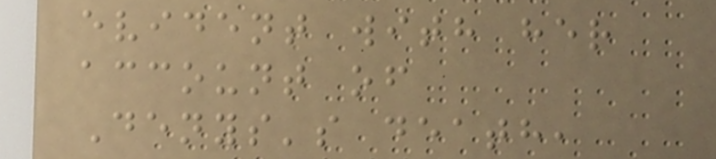evident with her
account of
Denys's death,
